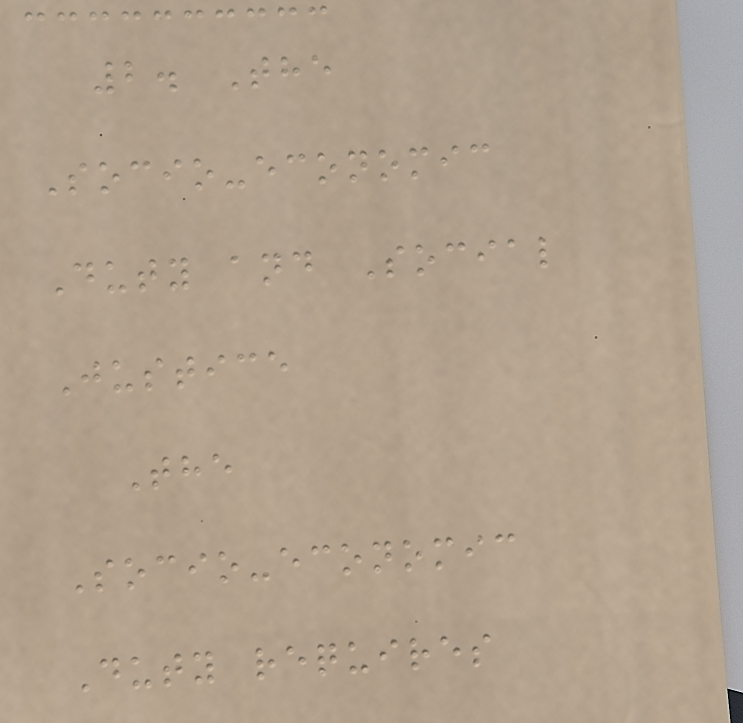2. The
Socio-economic
Duty and Social
Justice
The
Socio-economic
Duty requires
